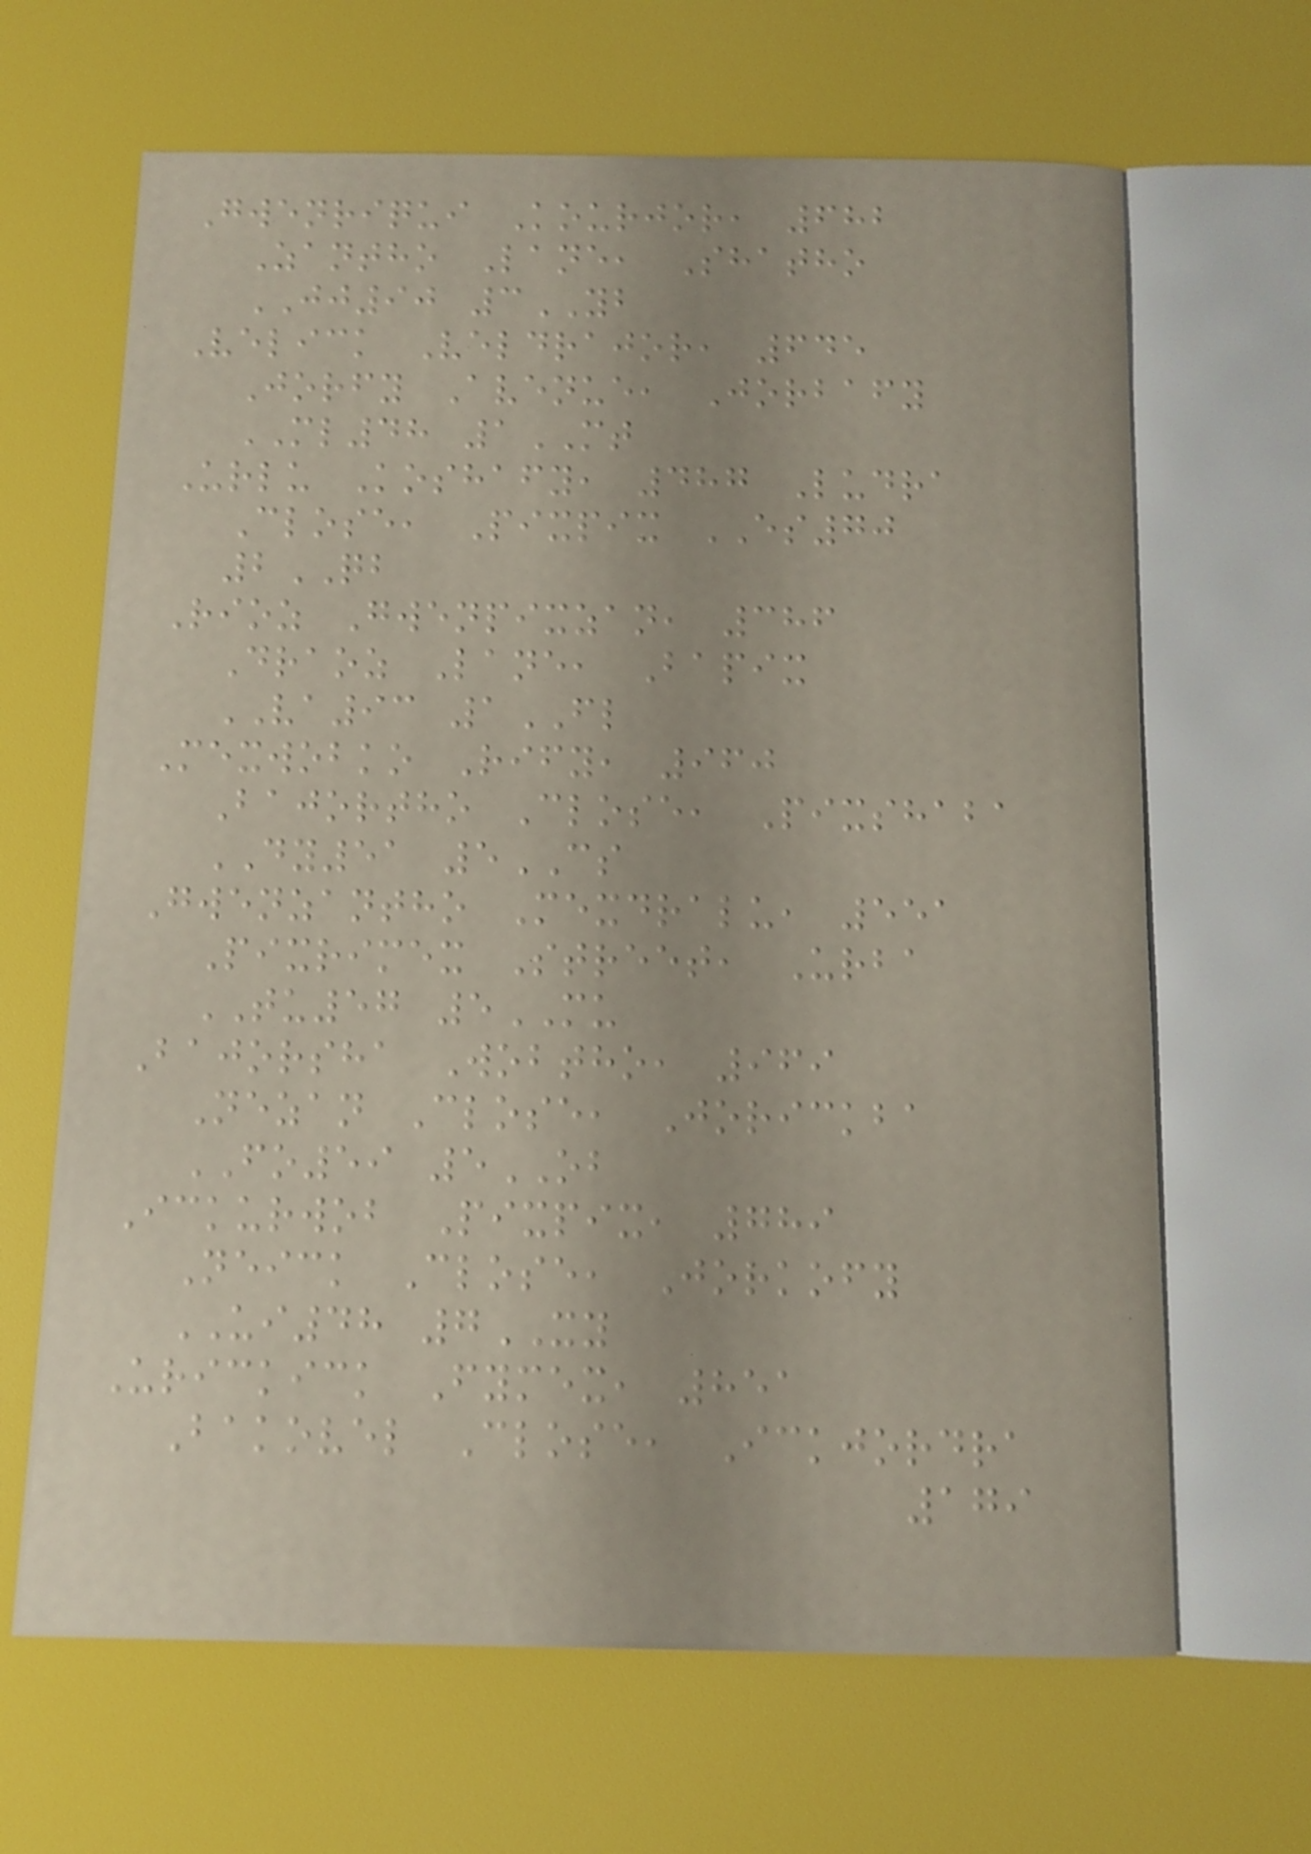Gwenriqui Kourjor, 682
Zantho Lane, Shatho
JJ90 3YB
Velick Veldrajor, 645
Jorfy Avenue, Jorbafy
ML48 1MT
Urlu Koshafy, 487 Ludra
Close, Pixpix ES70
2QB
Rioz Gwenpixzan, 386
Draoz Lane, Bapix
VA93 1FL
Mexwobko Rify, 960
Bajortho Close, Pixshaba
DY51 5CS
Gwenzantho Mexdralu, 551
Pixrimex Street, Urba
TU57 5MU
Bajorsha Wobtho, 969
Nezan Close, Jorickba
FO59 5OB
Ickurwob Pixpix, 789
Neick Close, Jorkofy
UI48 7XY
Urickick Fymex, 851
Bakovel Close, Ickjordra
179
